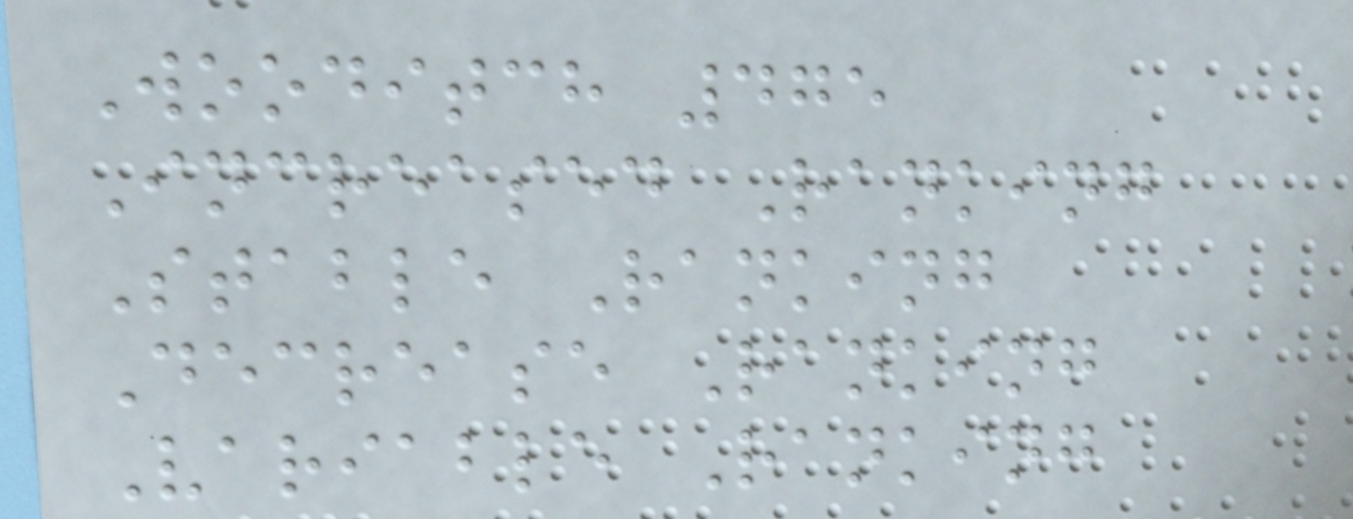Wooditch 475
Increased Ranking
Stable Ranking
Decrease Ranking
Variable Ranking
